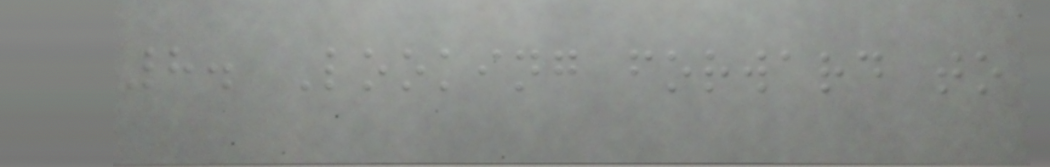8. Looking forward to
